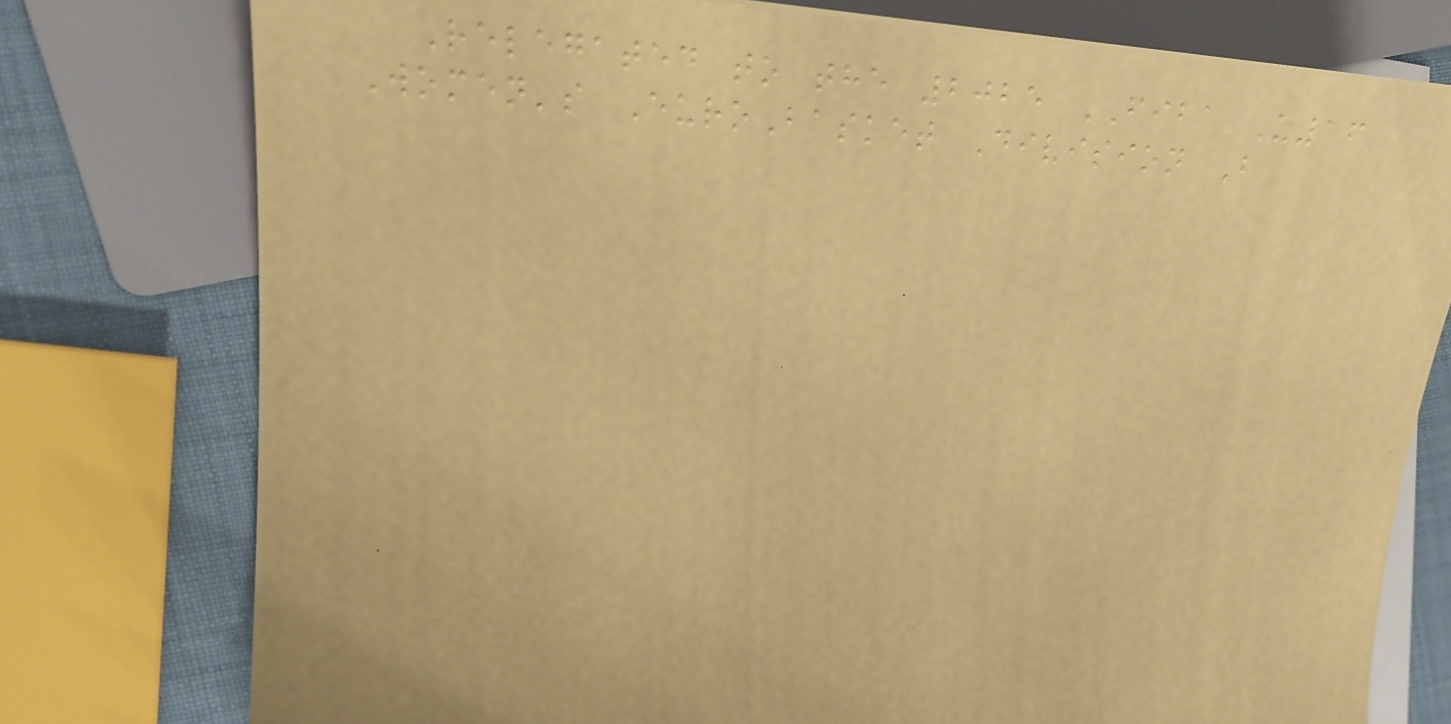Relegated to the 2025 FIBA U16
Women's EuroBasket Division B
